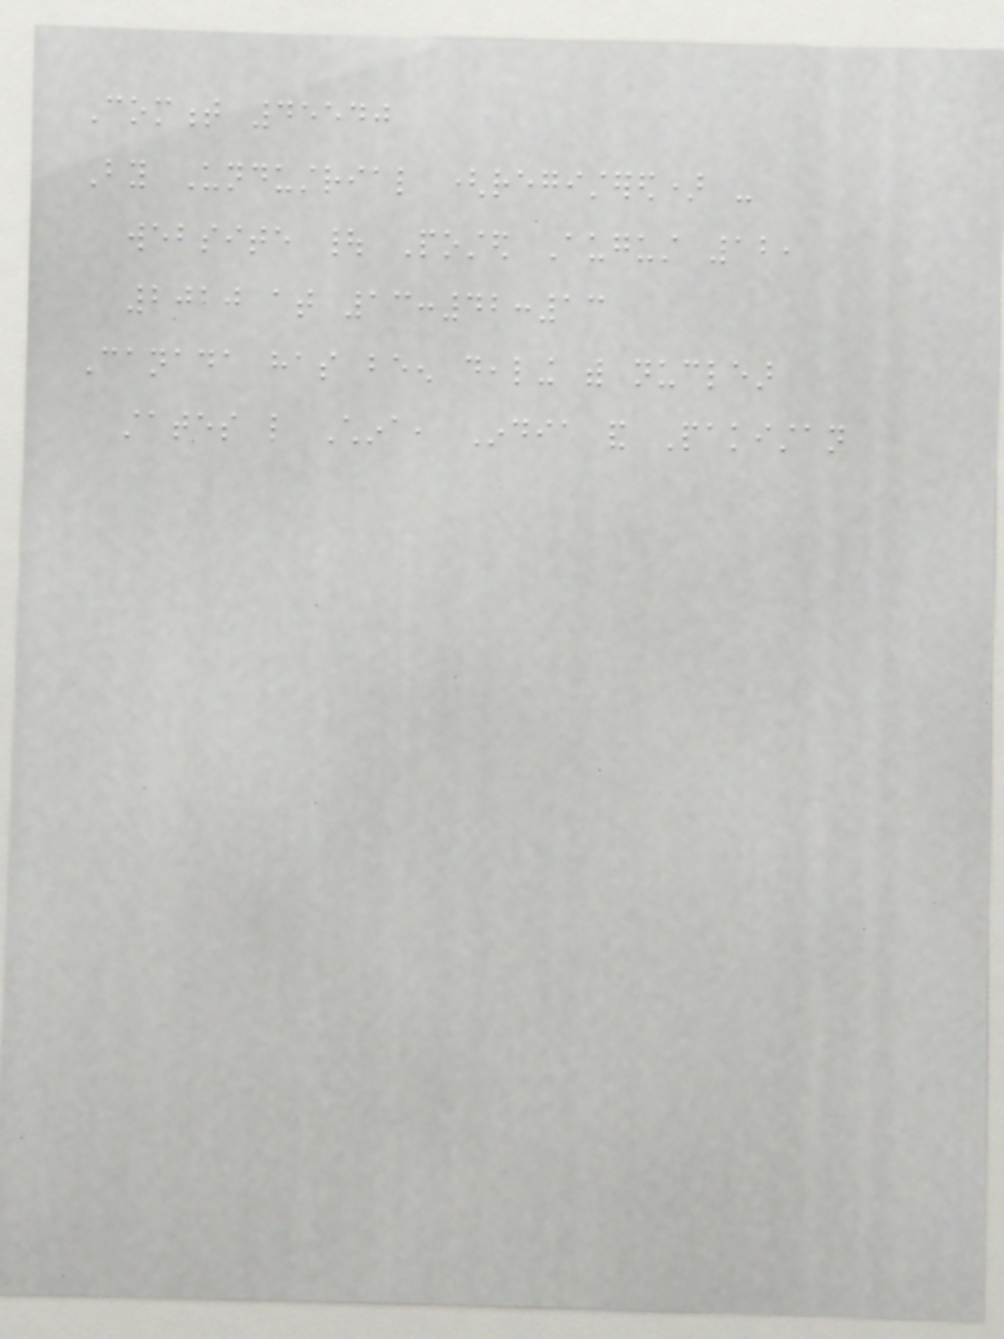Comment 45540
By Undustrial (registered) -
website | Posted August 12,
2010 at 13:42:13
Canada has been dealing with nuclear
states like China, India and Pakistan
